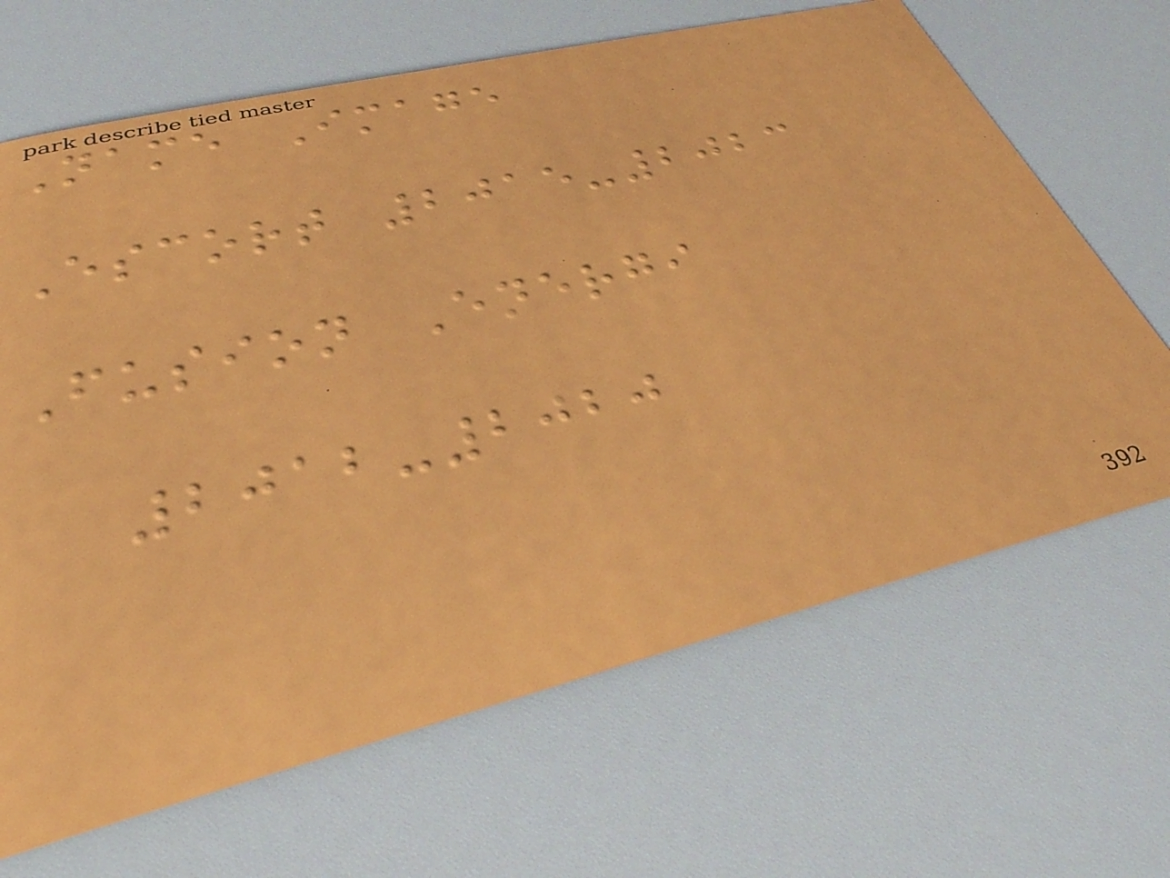Name Image
Escort 2015-2023
Fusion Energi
2012-2020
